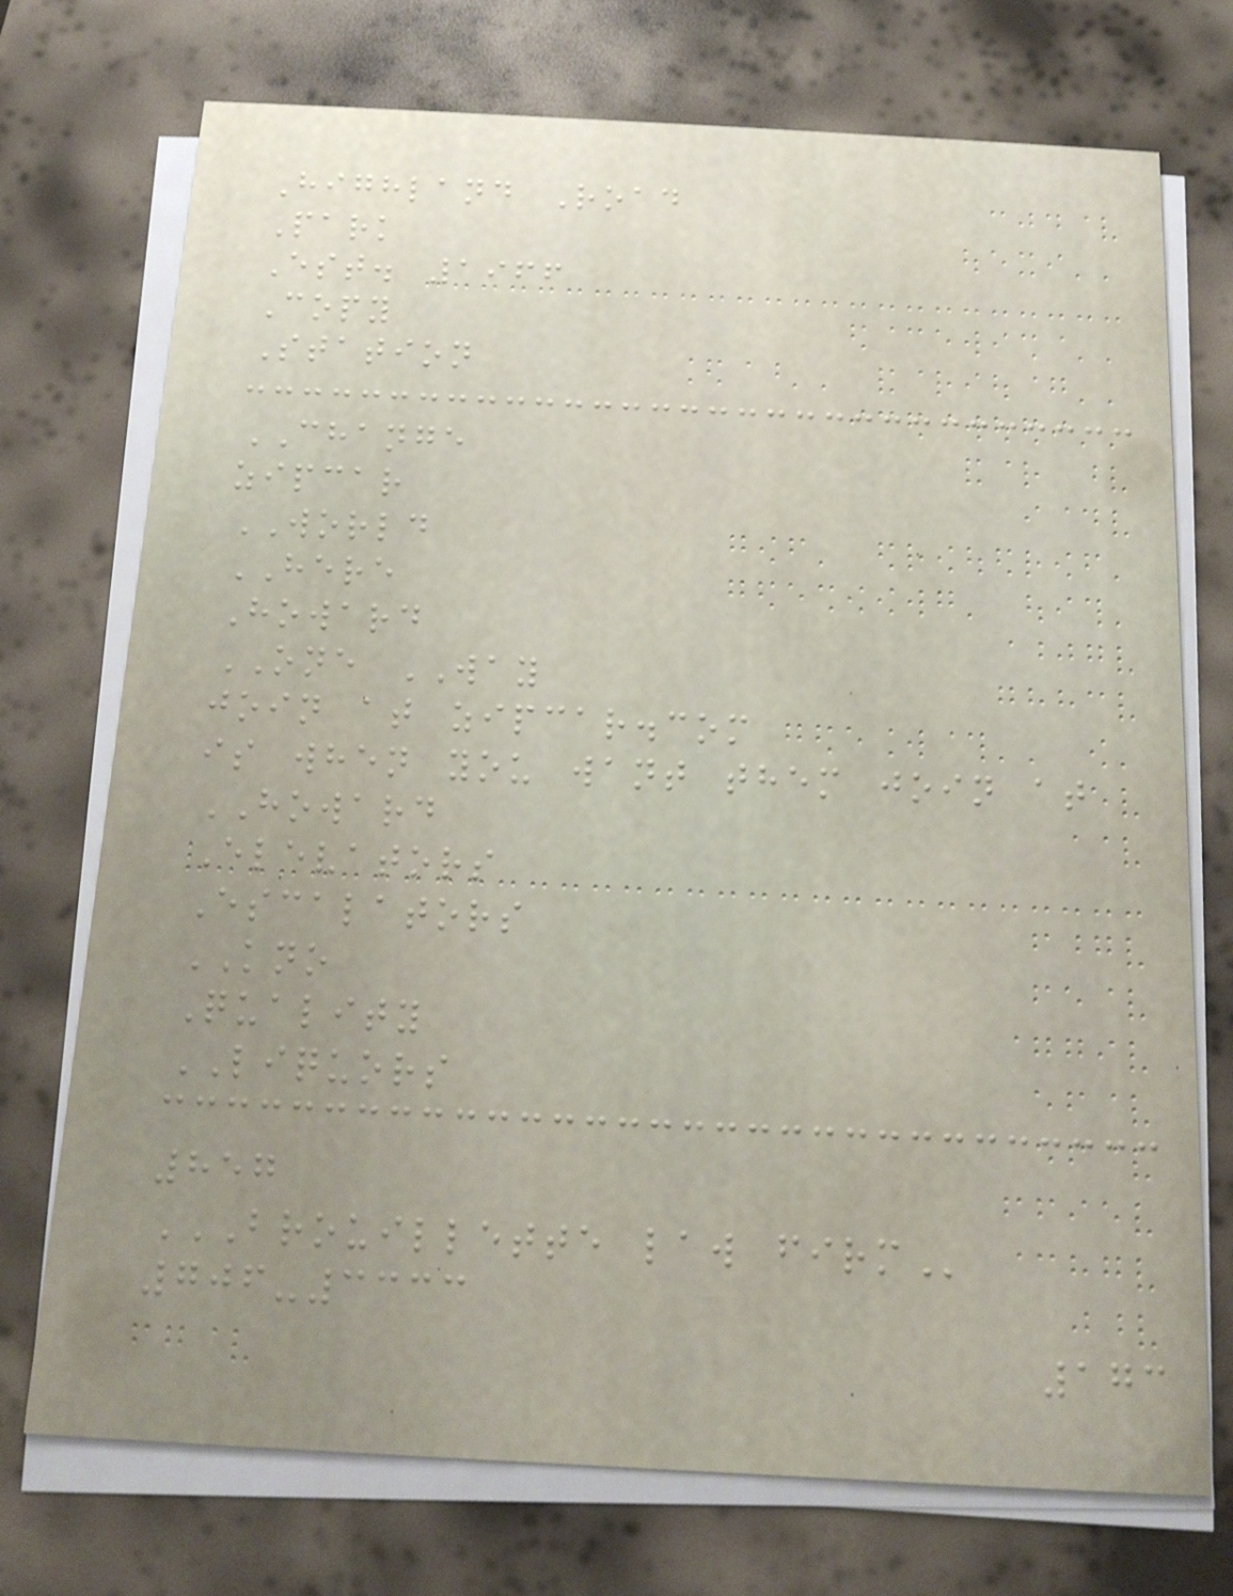Highland Road
Park
Est. 1966
Copy
Station
CHANGE
zipcar
WORLD
HERE
Howard
ONE WAY
join at zipcar.com
is when you want them join at
HOWARD
Elevators
Escalators
KNO
Quality
LIQUORS
857
BROUILLETTE LAW FIRM
706-3333
173
